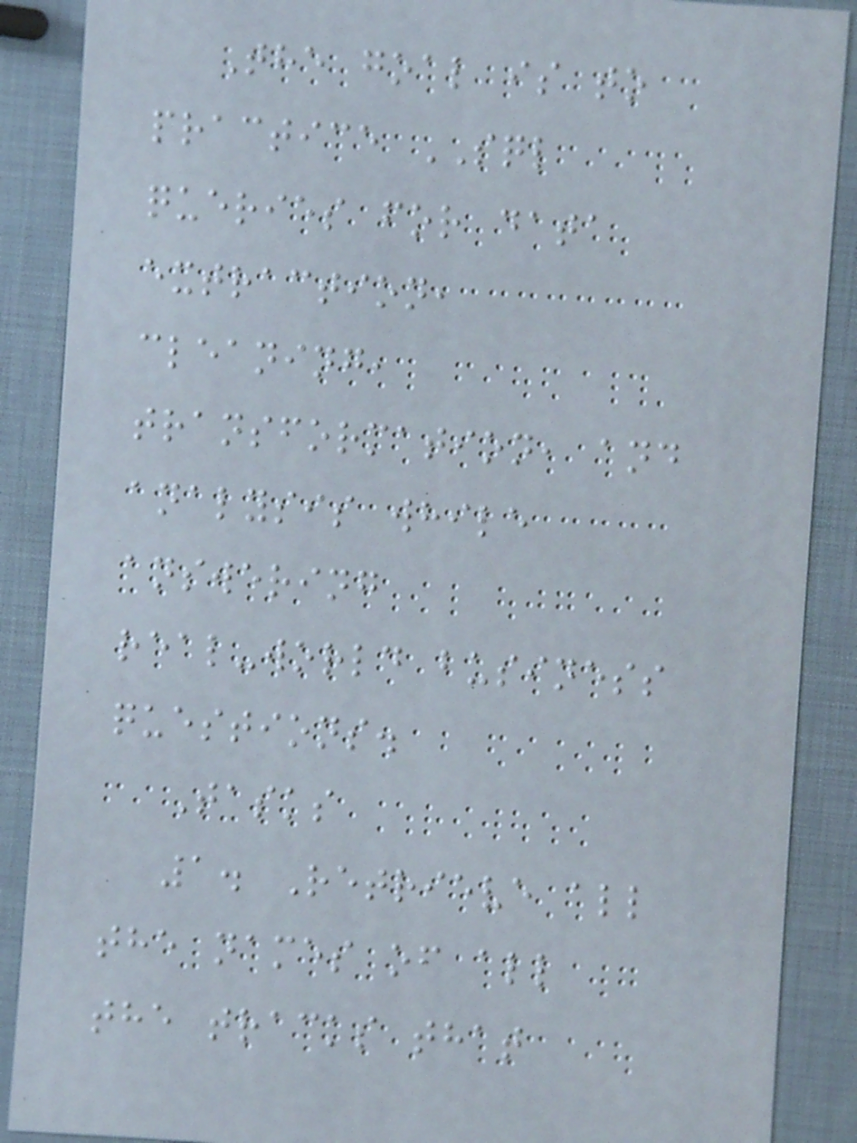The goal is to
practice SQL
queries for data
extraction,
cleaning,
transformation, and
analysis while
answering
real-world business
questions.
Tasks
1. Retrieve all
the names of all
the tracks that
